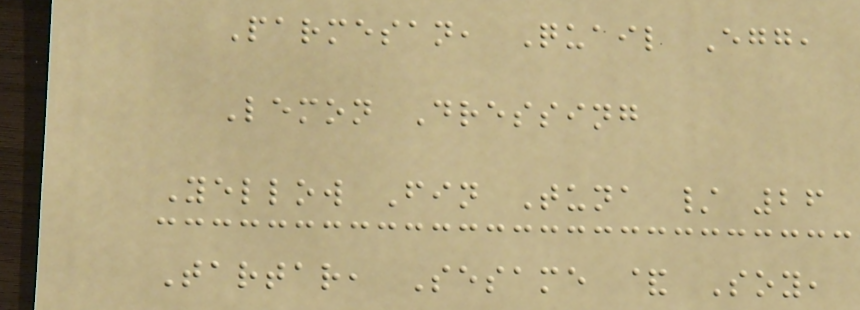Parmesan, Quail Egg,
Lemon Dressing
Yellow Fin Tuna / 26
Tartar, Sesame & Soy,
